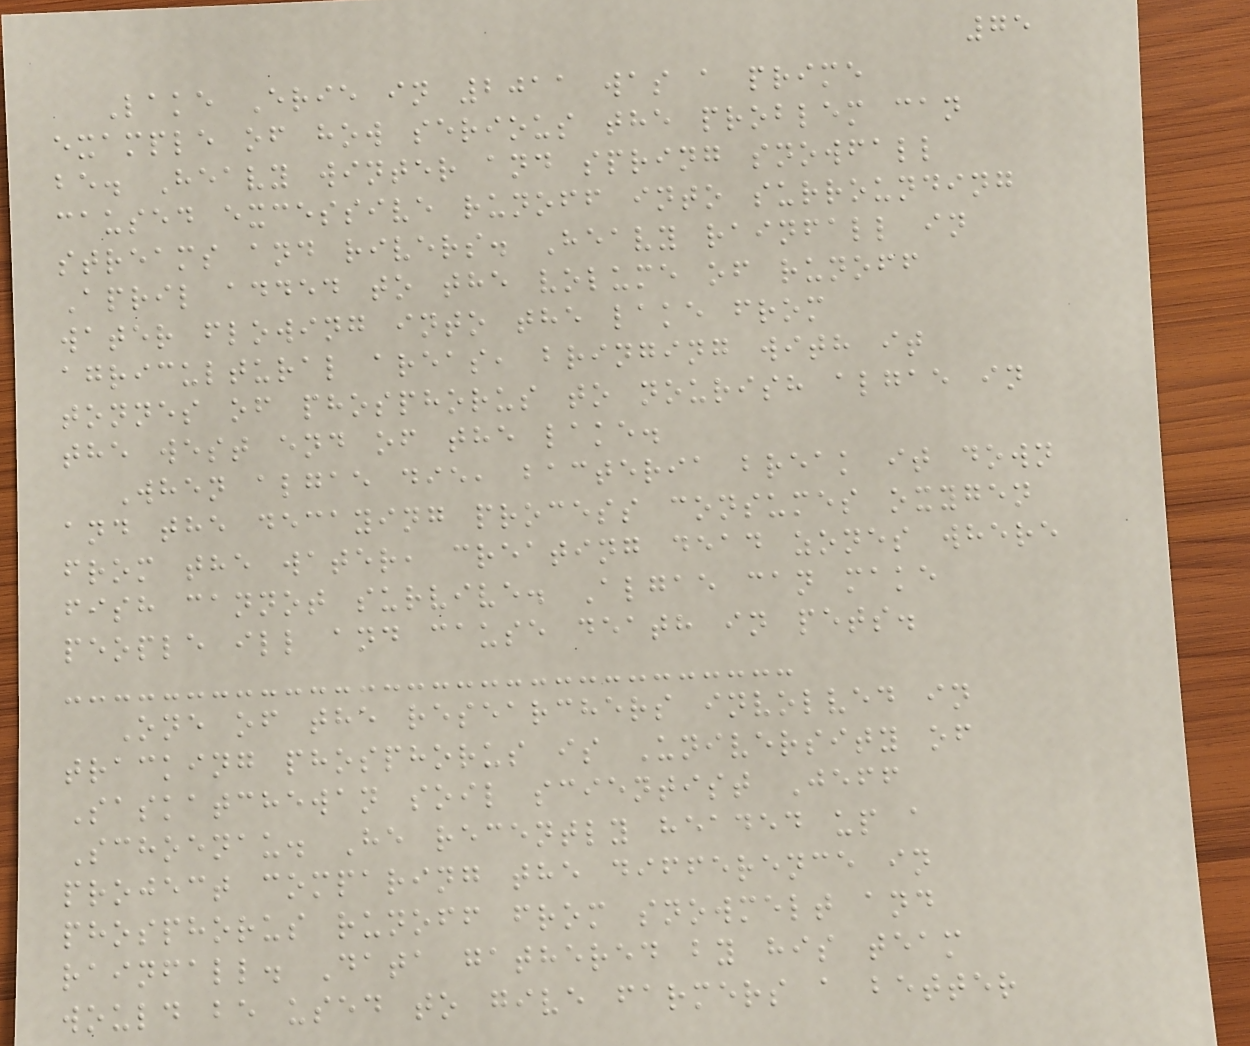75
Lake Erie in 2011 was a prime
example of how serious the problem can
be. Heavy winter and spring snowfall
caused excessive runoff into surrounding
streams and rivers. Heavy rainfall in
April added to the volume of runoff
water flowing into the lake from
agricultural areas, bringing with it
tonnes of phosphorus to nourish algae in
the west end of the lake.
When algae die, bacteria break it down
and the decaying process consumes oxygen
from the water, creating dead zones where
fish cannot survive. Algae can make
people ill and cause death in pets.
One of the researchers involved in
tracking phosphorus is University of
Saskatchewan soil scientist Jeff
Schoenau. He recently headed up a
project comparing the difference in
phosphorus runoff from snowmelt and
rainfall. Data gathered by his team
would be used to give farmers a better
